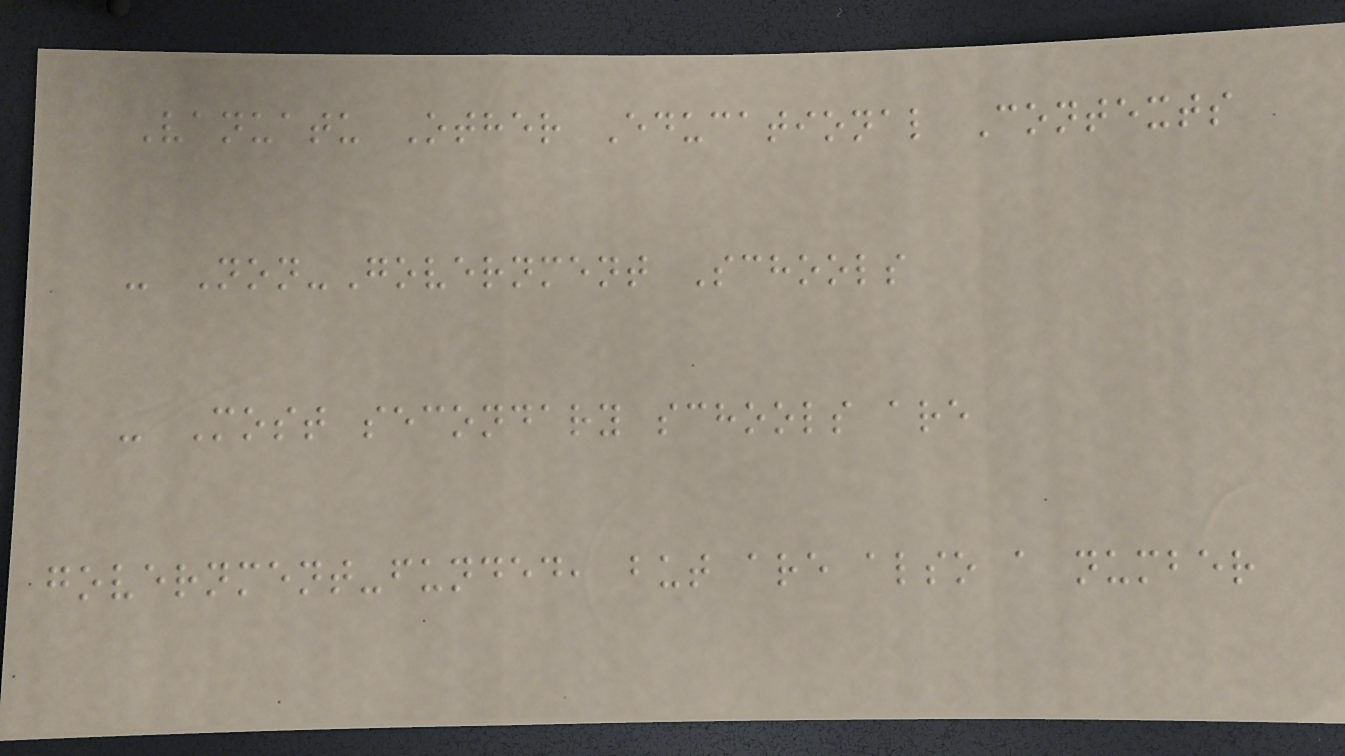Vanuatu Other Educational Contexts
- Non-Government Schools
- Most secondary schools are
government-funded, but are also a number
